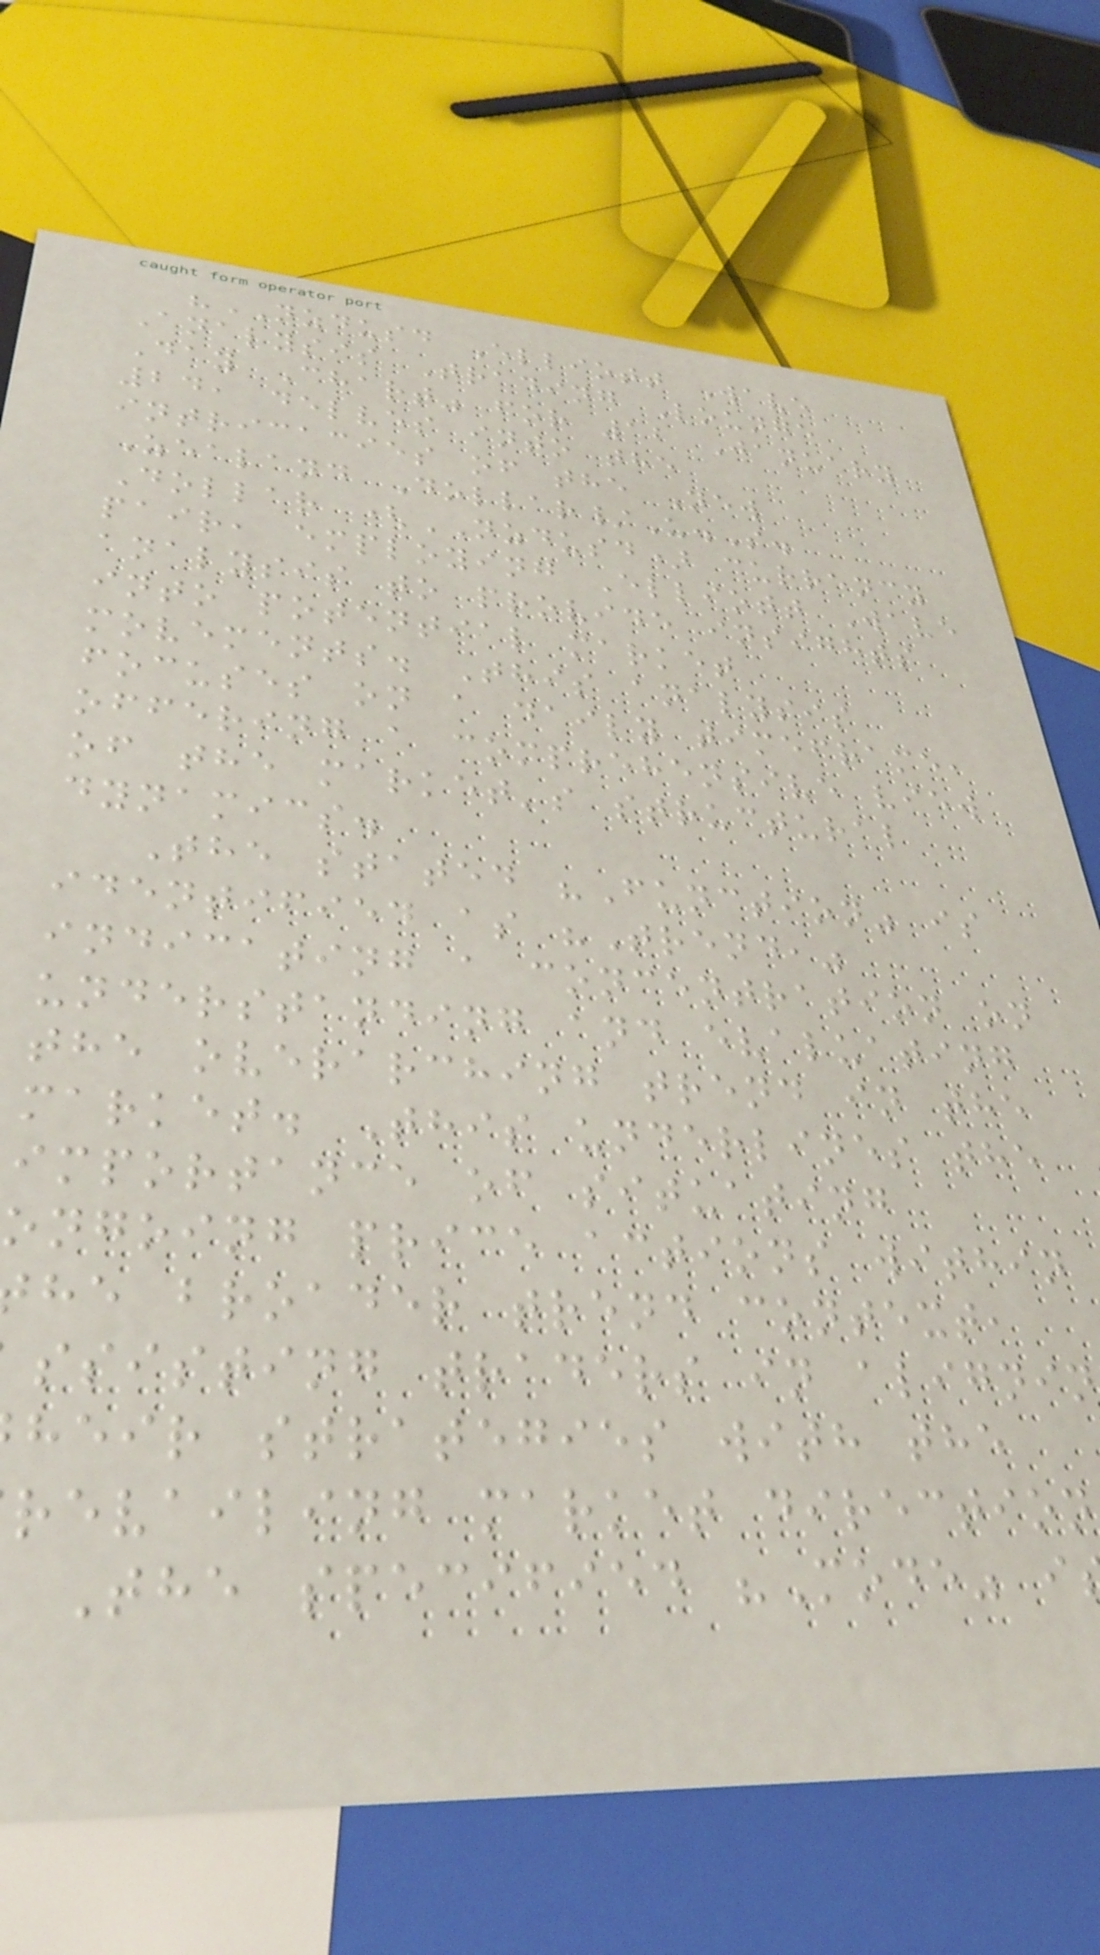"NZDUSD Elliott Wave
Analysis Trading Lounge
Day Chart" for 12 January
24, delves into the
intricacies of the New
Zealand Dollar/U.S.
Dollar (NZDUSD) currency
pair, employing Elliott Wave
analysis to provide insights
into potential market
movements. This analysis
focuses on a daily timeframe,
offering a comprehensive view
of the market's structural
dynamics.
The stated "Function" is
identified as "Trend,"
indicating a concentration on
understanding and evaluating
the overarching trend in the
market. This underlines the
importance of situating
ongoing price actions within
he broader trend context,
ssisting traders in alignin
heir strategies with the
revailing market direction
The specified "Mode" i
